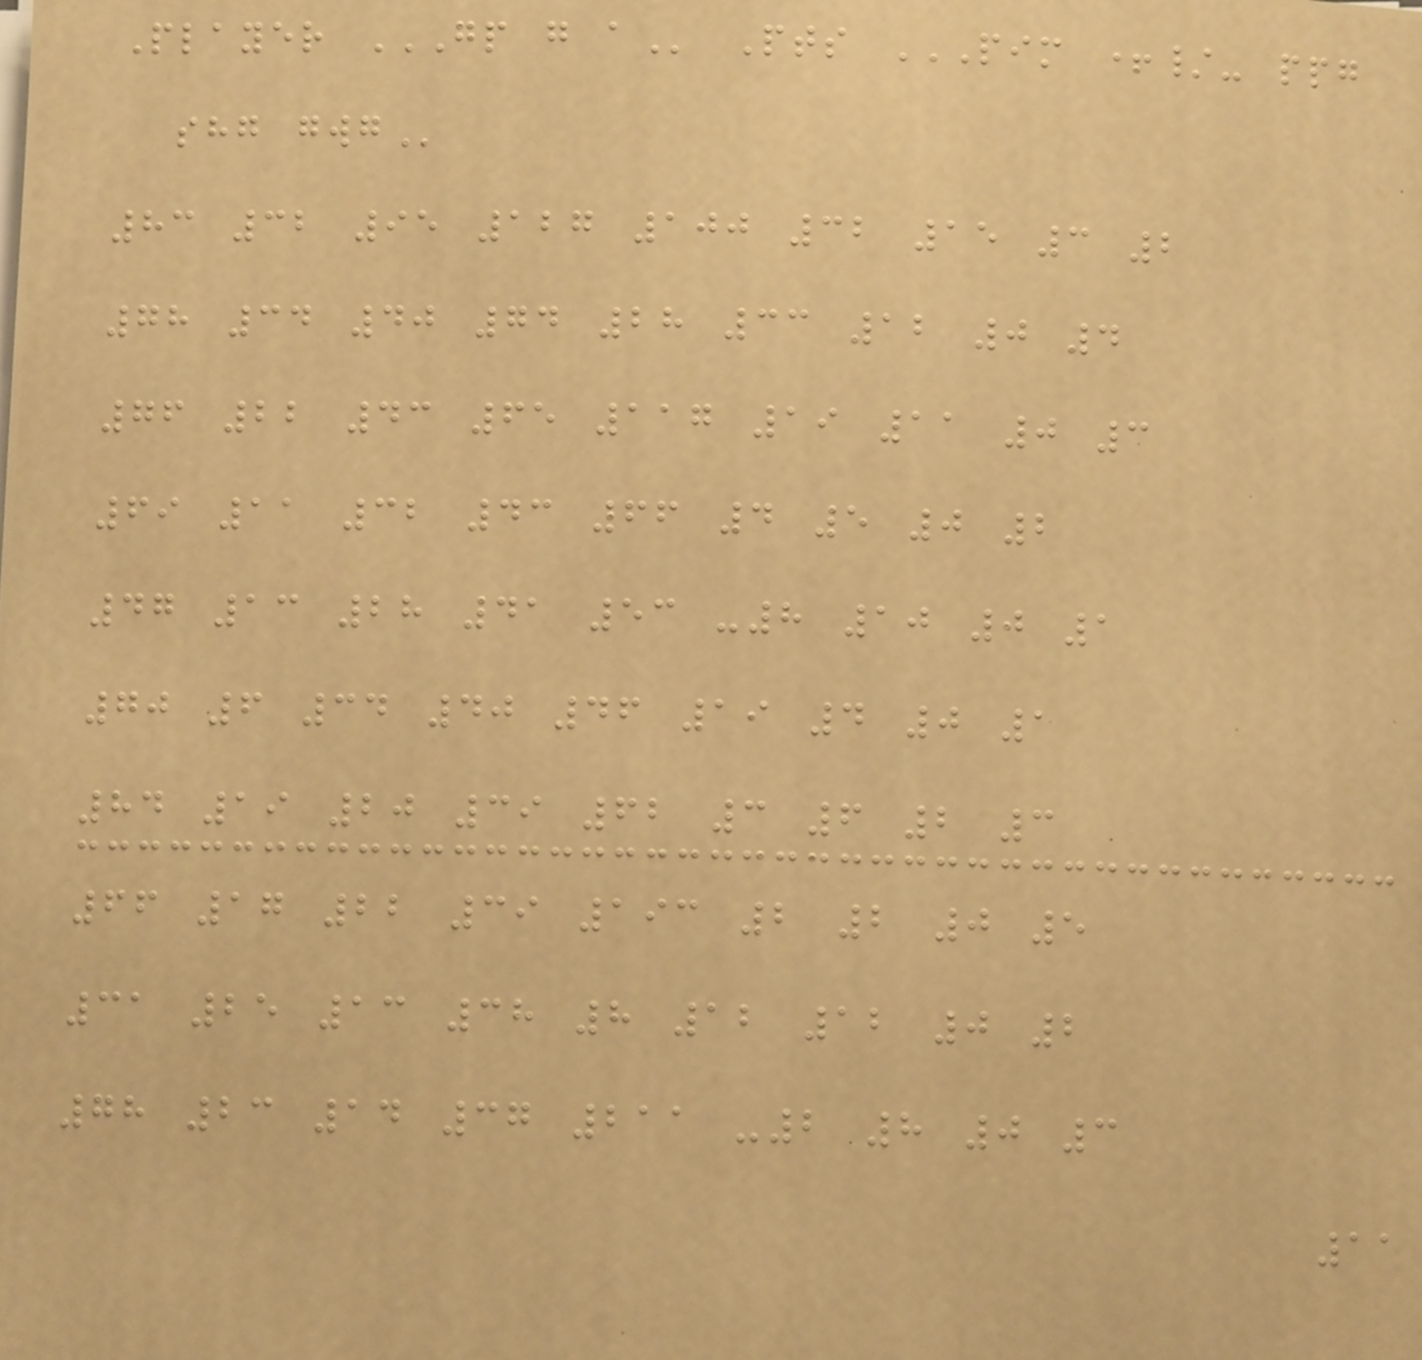Player GP G A Pts PIM +/- PPG
SHG GWG
83 32 95 127 100 32 15 3 2
78 34 40 74 28 33 12 0 4
76 22 43 65 117 19 11 0 3
69 11 32 43 66 4 5 0 2
47 13 28 41 53 -8 10 0 1
70 6 34 40 46 19 4 0 1
84 19 20 39 62 3 6 2 3
66 17 22 39 193 2 2 0 5
31 25 13 38 8 12 12 0 2
78 23 14 37 211 -2 8 0 3
11
